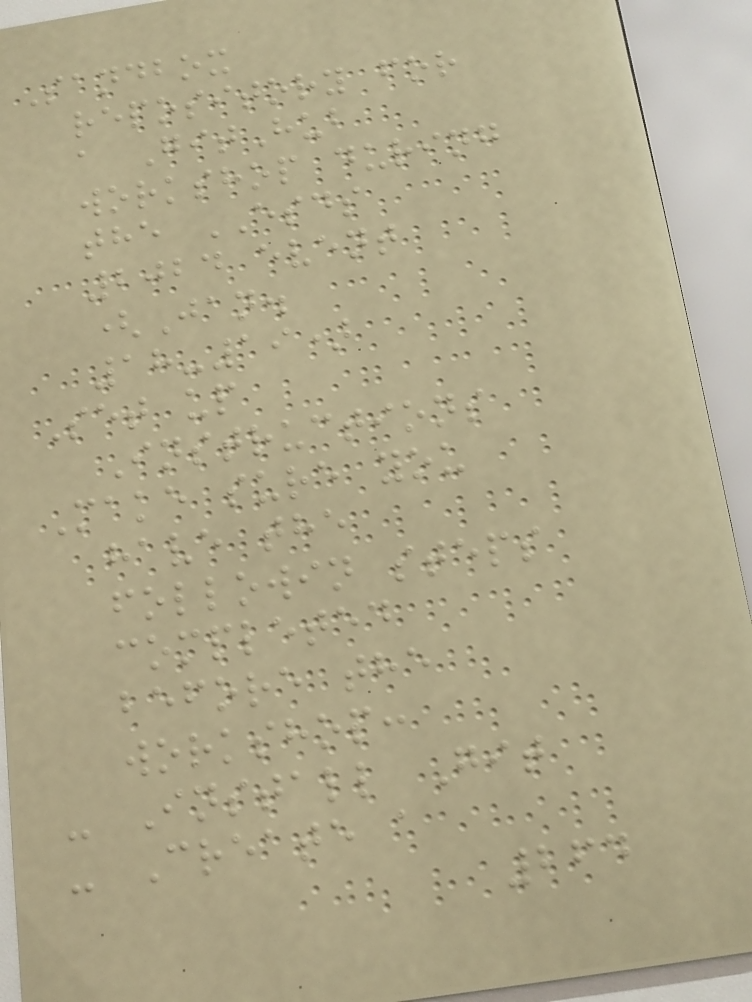Sandbox
repository for
a GitHub
workshop during
the ESDS
2024 event
(Jan.
18-19)
Set up
Instructions
Make sure you
have the
followin steps
completed
before the
workshop:
- Install Git
- Create a
264
